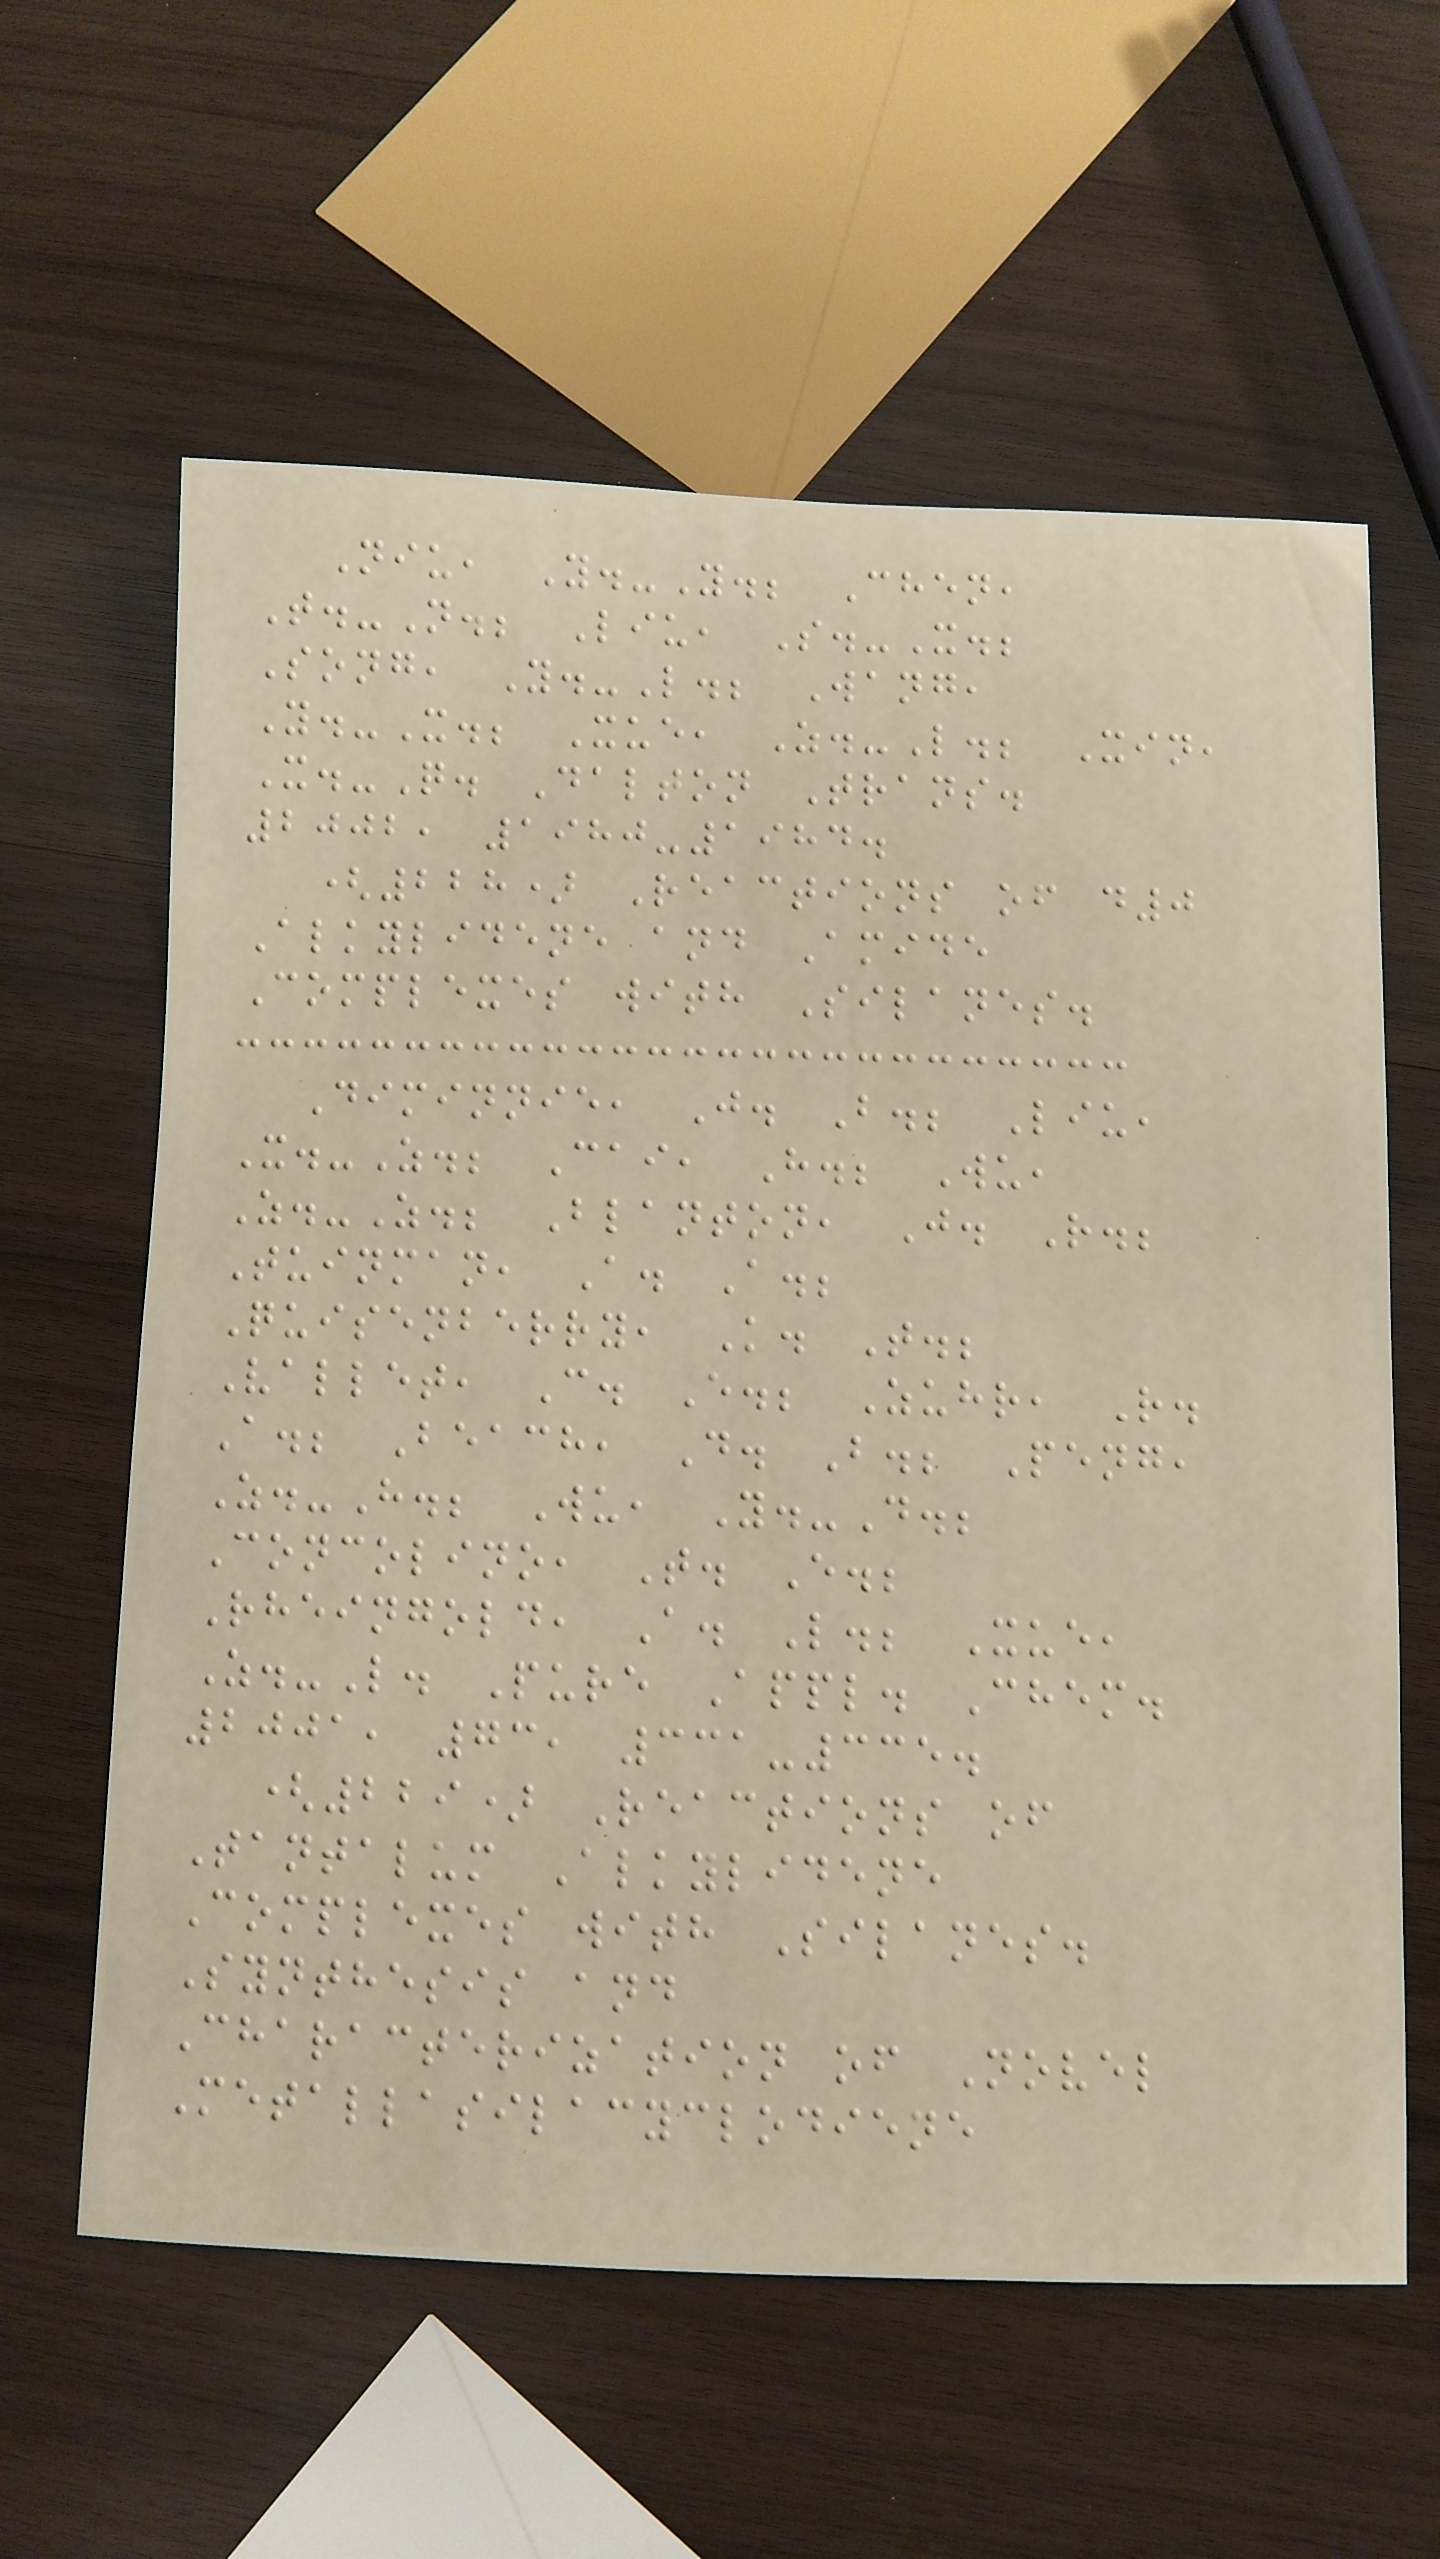Niu, Y.-Y.; Chen,
T.-N.; Liu, S.-X.;
Song, Y.-L.; Wang,
Y.-X.; Xue, Z.-L.; Xin,
X.-Q. Dalton Trans.
2002, 1980-1984.
(228) Reactions of d0
Alkylidene and Amide
Complexes with Silanes.
Diminnie, J. B.; Liu,
X.-Z.; Cai, H.; Wu,
Z.-Z.; Blanton, J. R.;
Tuinman, A. A.;
Quisenberry, K. T.;
Vallet, C. E.; Zuhr, R.
A.; Beach, D. B.; Peng,
Z.-H.; Wu, Y.-D.;
Concolino, T. E.;
Rheingold, A. L.; Xue,
Z.-L. Pure Appl. Chem.
2001, 73, 331-335.
(229) Reactions of
Tantalum Alkylidene
Complexes with Silanes.
Synthesis and
Characterization of Novel
Metallasilacyclodiene
